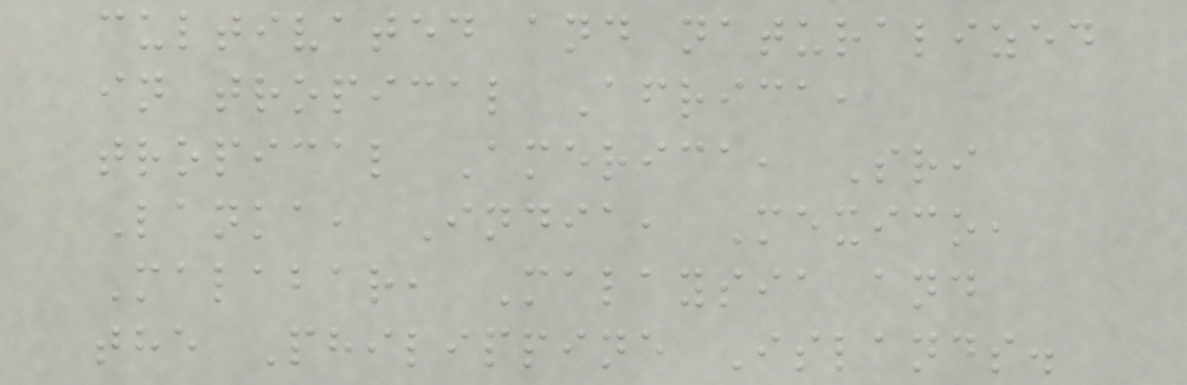cultivated and naturalized
in tropical Africa,
tropical America, Sri
Lanka, India, Mexico,
Malabar, Malaysia and
the Philippine Islands.
